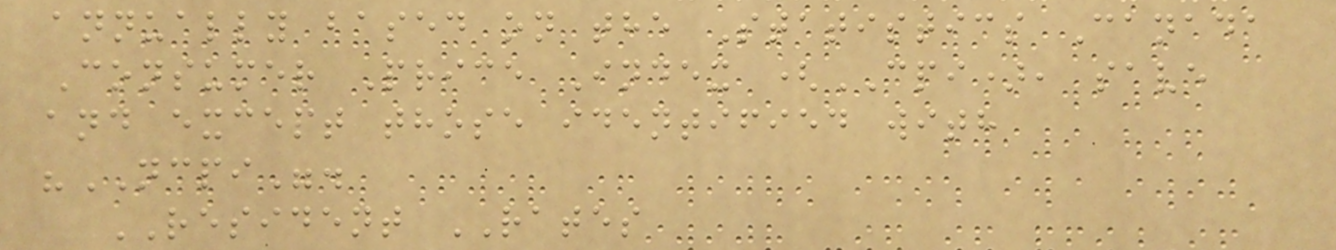annually based on the Statistics Canada
Consumer Price Index (CPI), save
and except those identified with
"NCPI".
RESIDENT RATES
